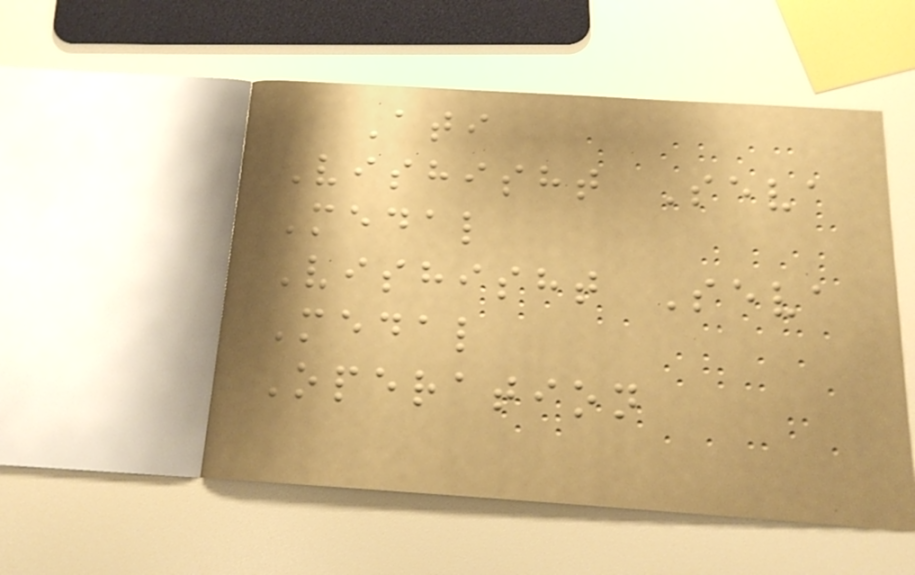Ati
Vishisht Seva
Medal
Vishisht Seva
Medal
Operation
